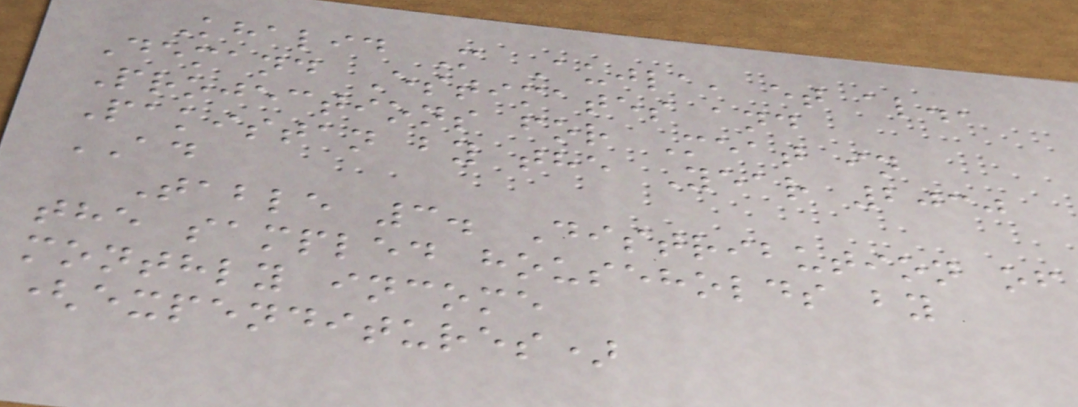Khalid M Aujla, et al.,
Demand Estimates and
Projections for Meat in
Pakistan by the Year 2030
AD
Table 3. Distribution of
the sampled households by
monthly income
(expenditures)
